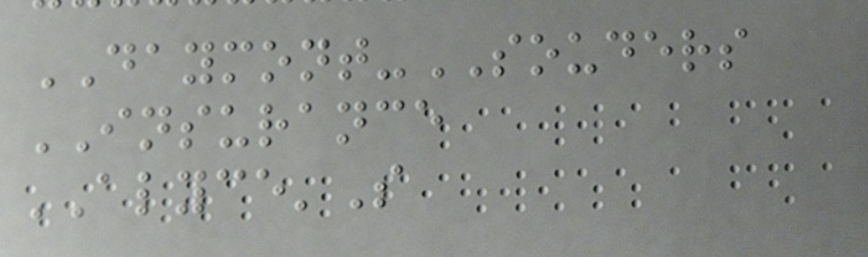DAYMONT-SOUDERS
INSURANCE
ALYCE'S
